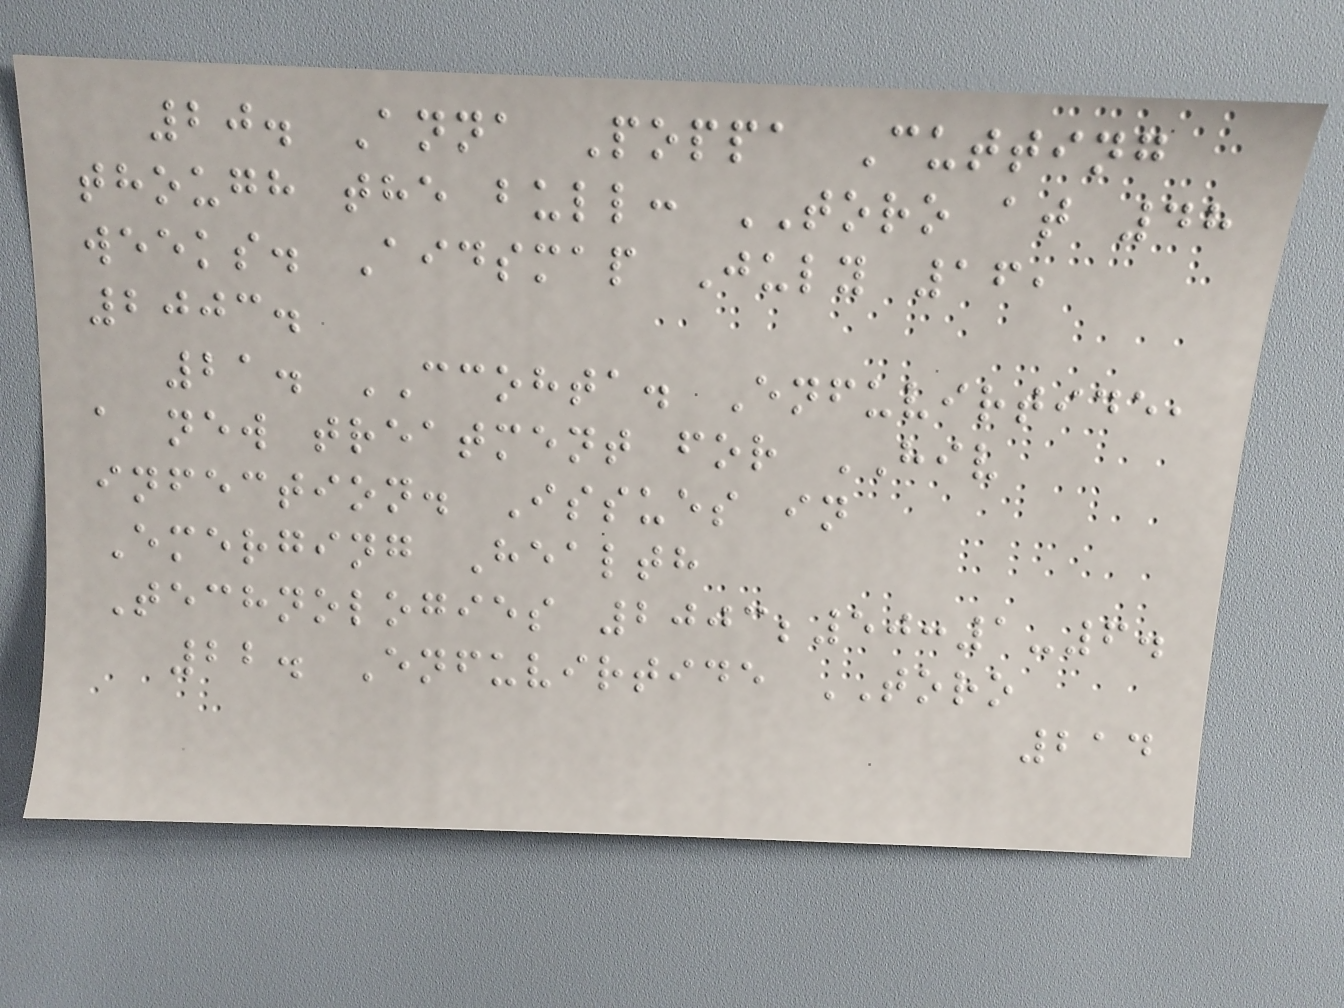20. Anna Poppa Cutting
though the bull: TORO at 48
weeks. Aidsmap July 16,
2003.
21. CCOHTA. Enfuvirtide,
a new treatment for HIV
infection. Issues in
Emerging Health
Technologies 2003;50:1-6.
22. Enfuvirtide TORO
214
